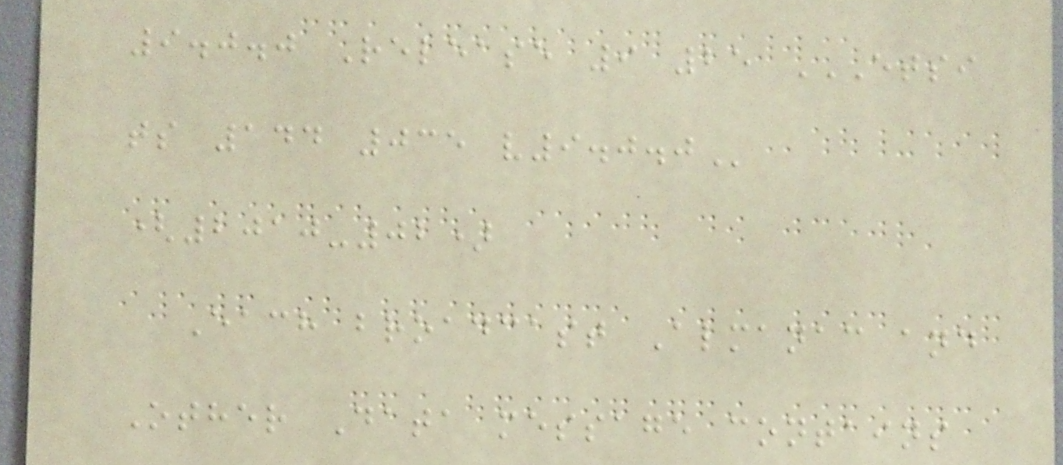9.0.0 Release 9 25 ETSI
TS 144 035 V9.0.0
(2010-02)
Each broadcast Almanac and
Other Data message contains
